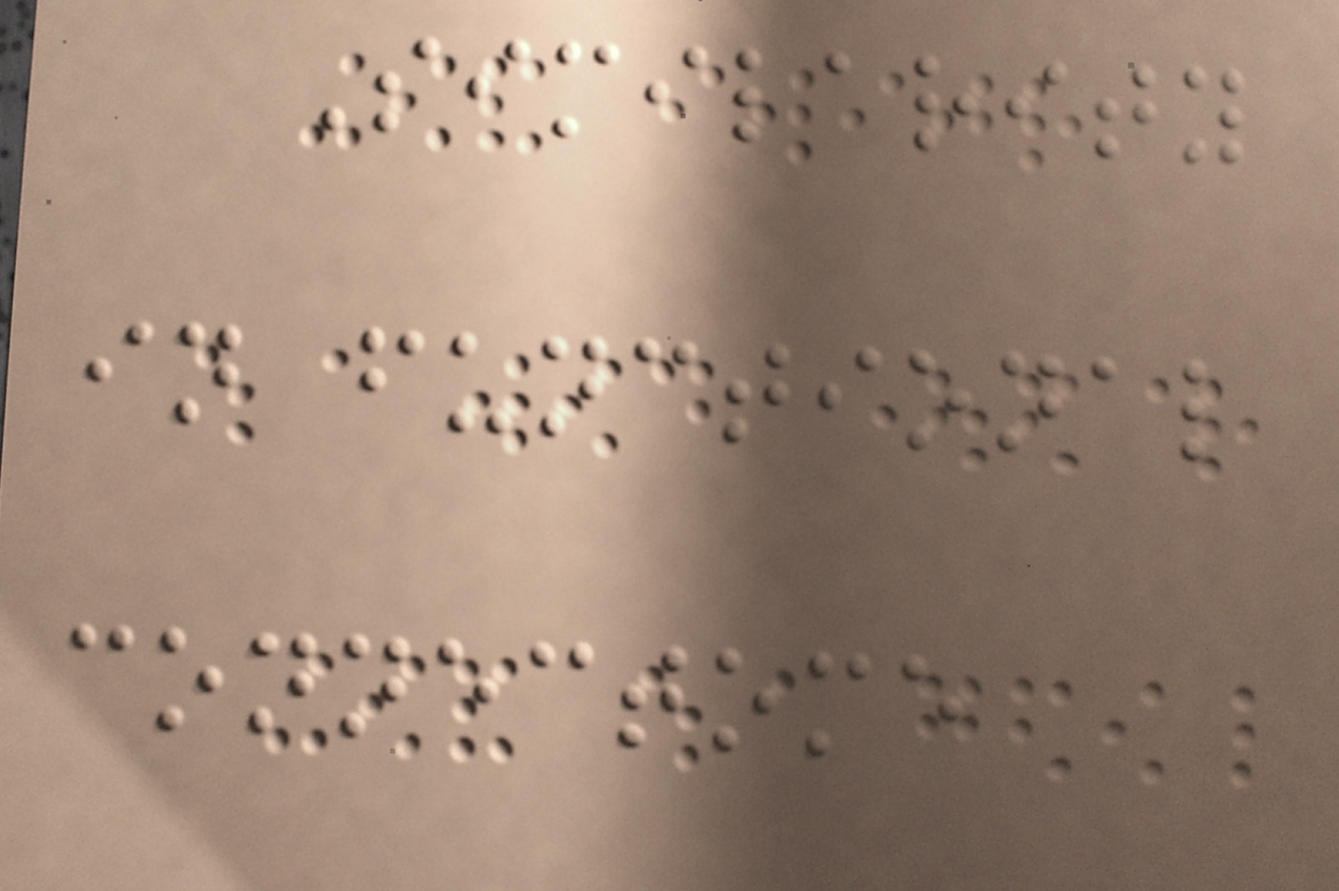Similarity
in functional
connectome
